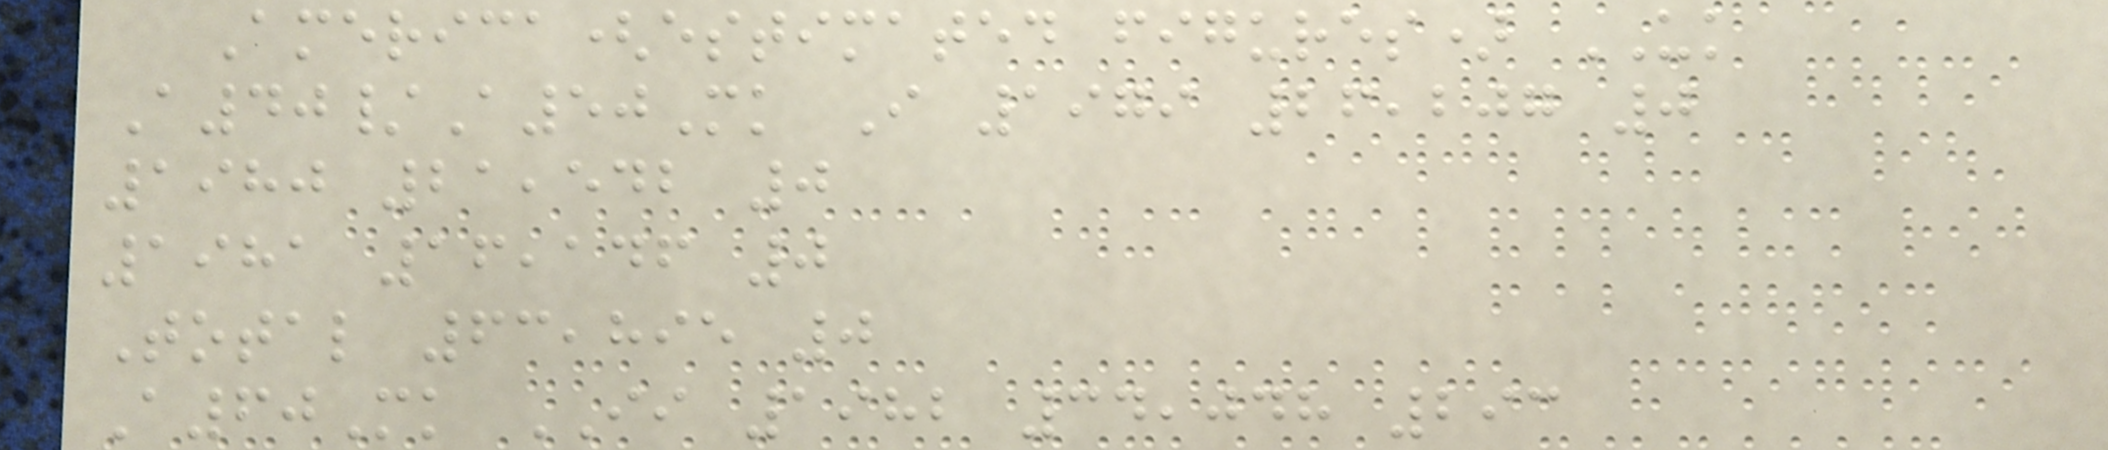America(estimated figures) UK
A40/A50Mk I 1979 26,207 0
1980 21,542 0
1981 16,146 0
Total 63,895 0
A60Mk II 1982 34,048 293
